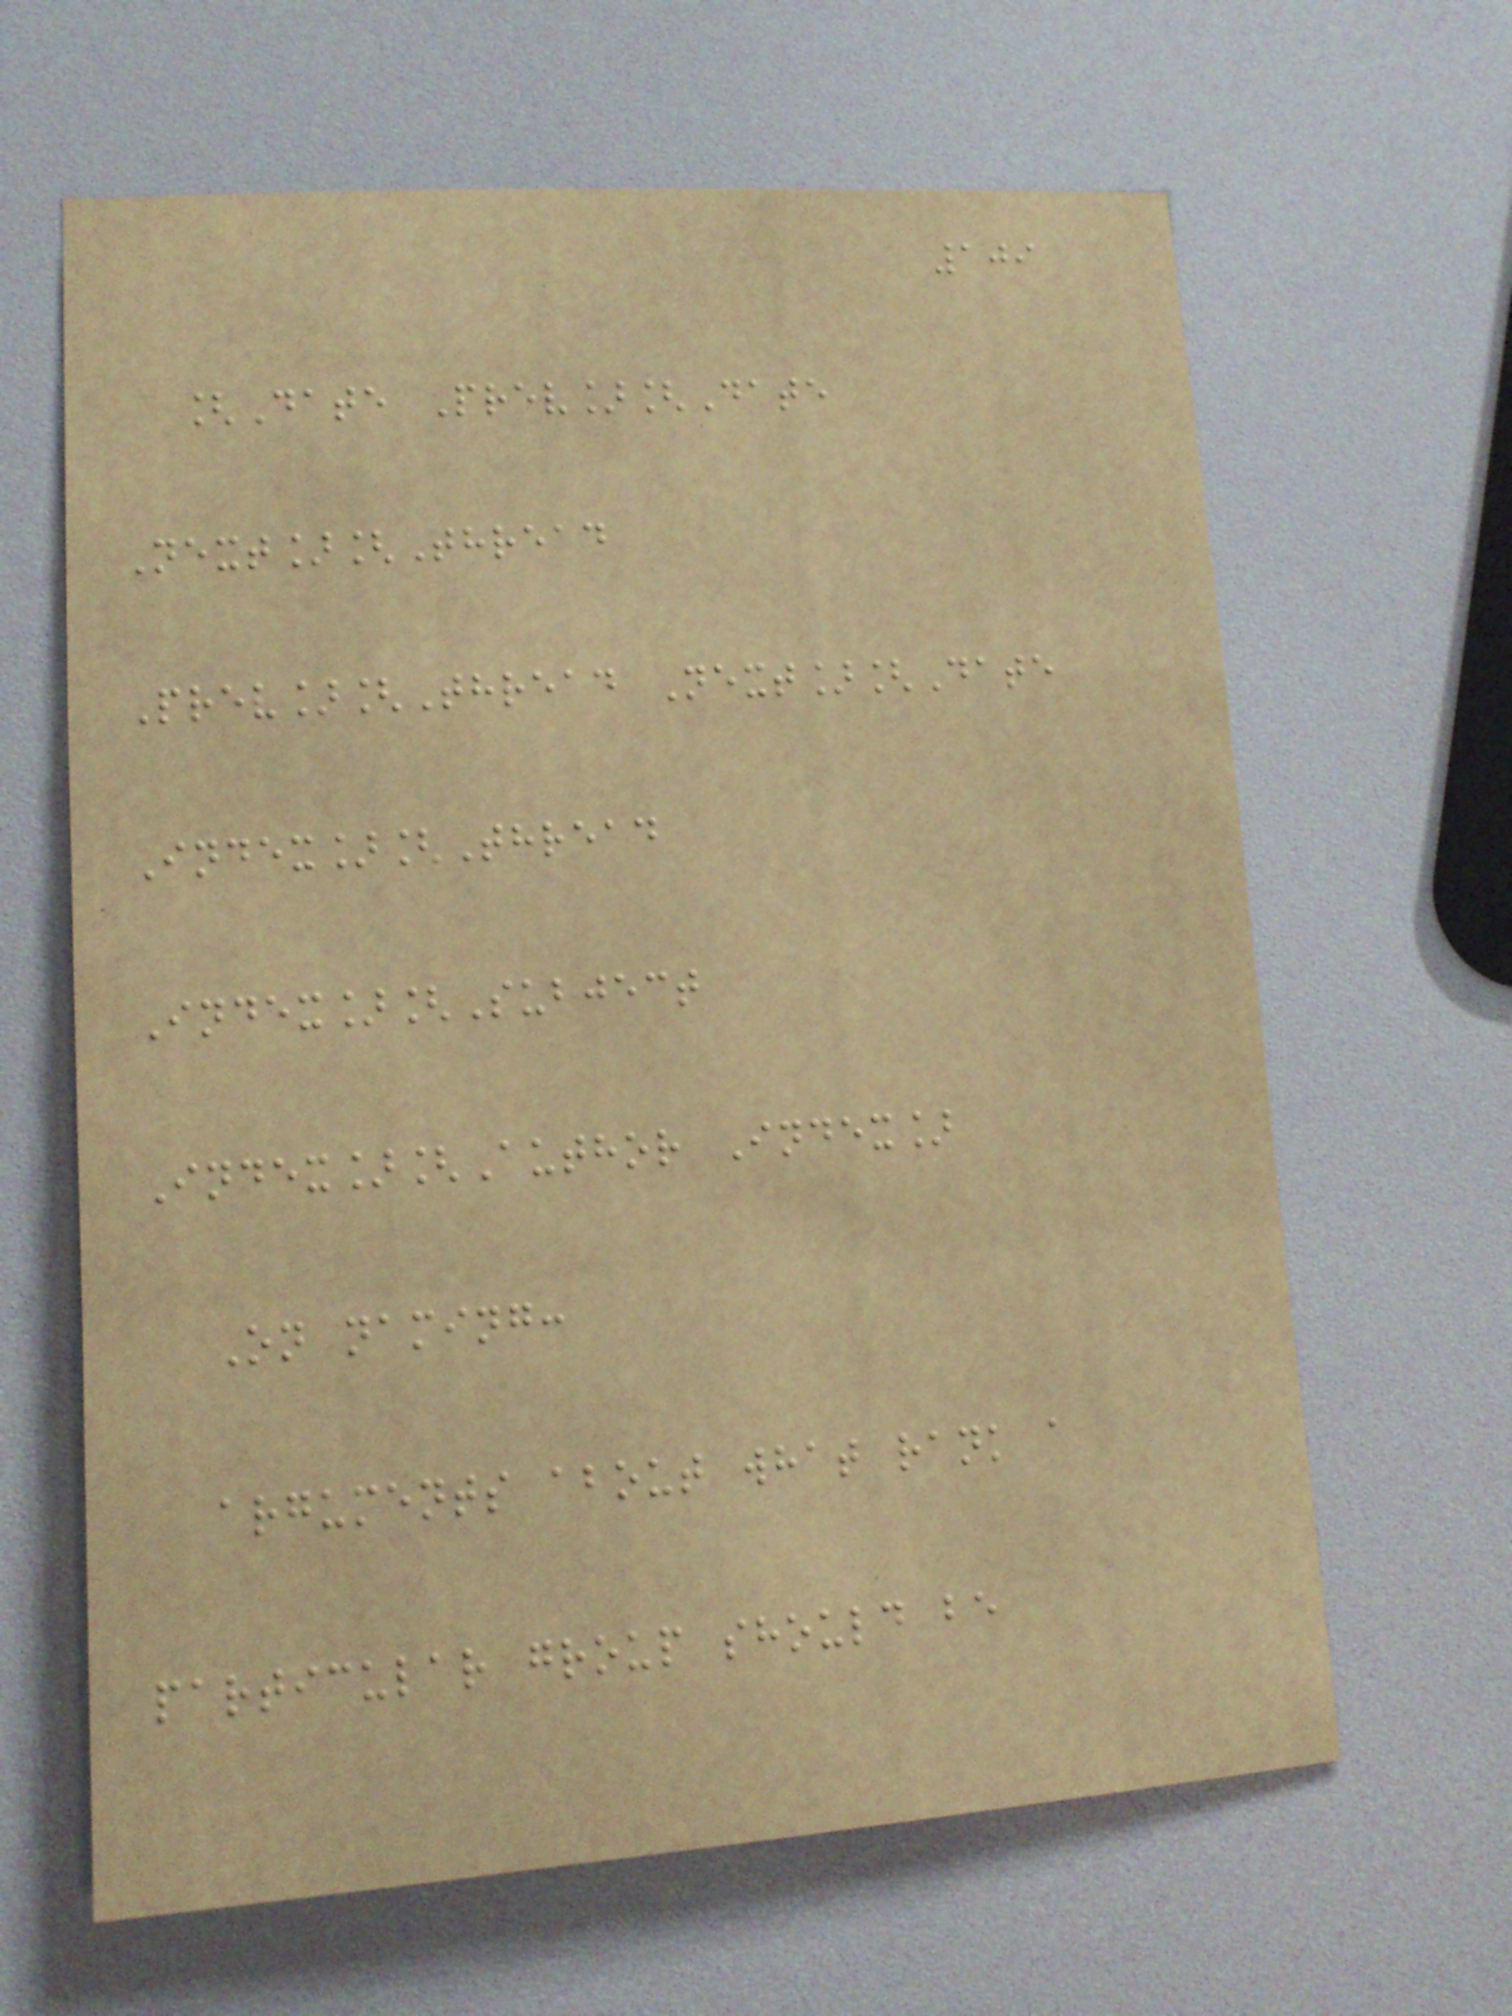109
[Date Prev][Date
Next][Thread
Prev][Thread Next][Date
Index][Thread
Index][Subject
Index][Author Index]
On naming:
arguments about what rank a
particular group should be
